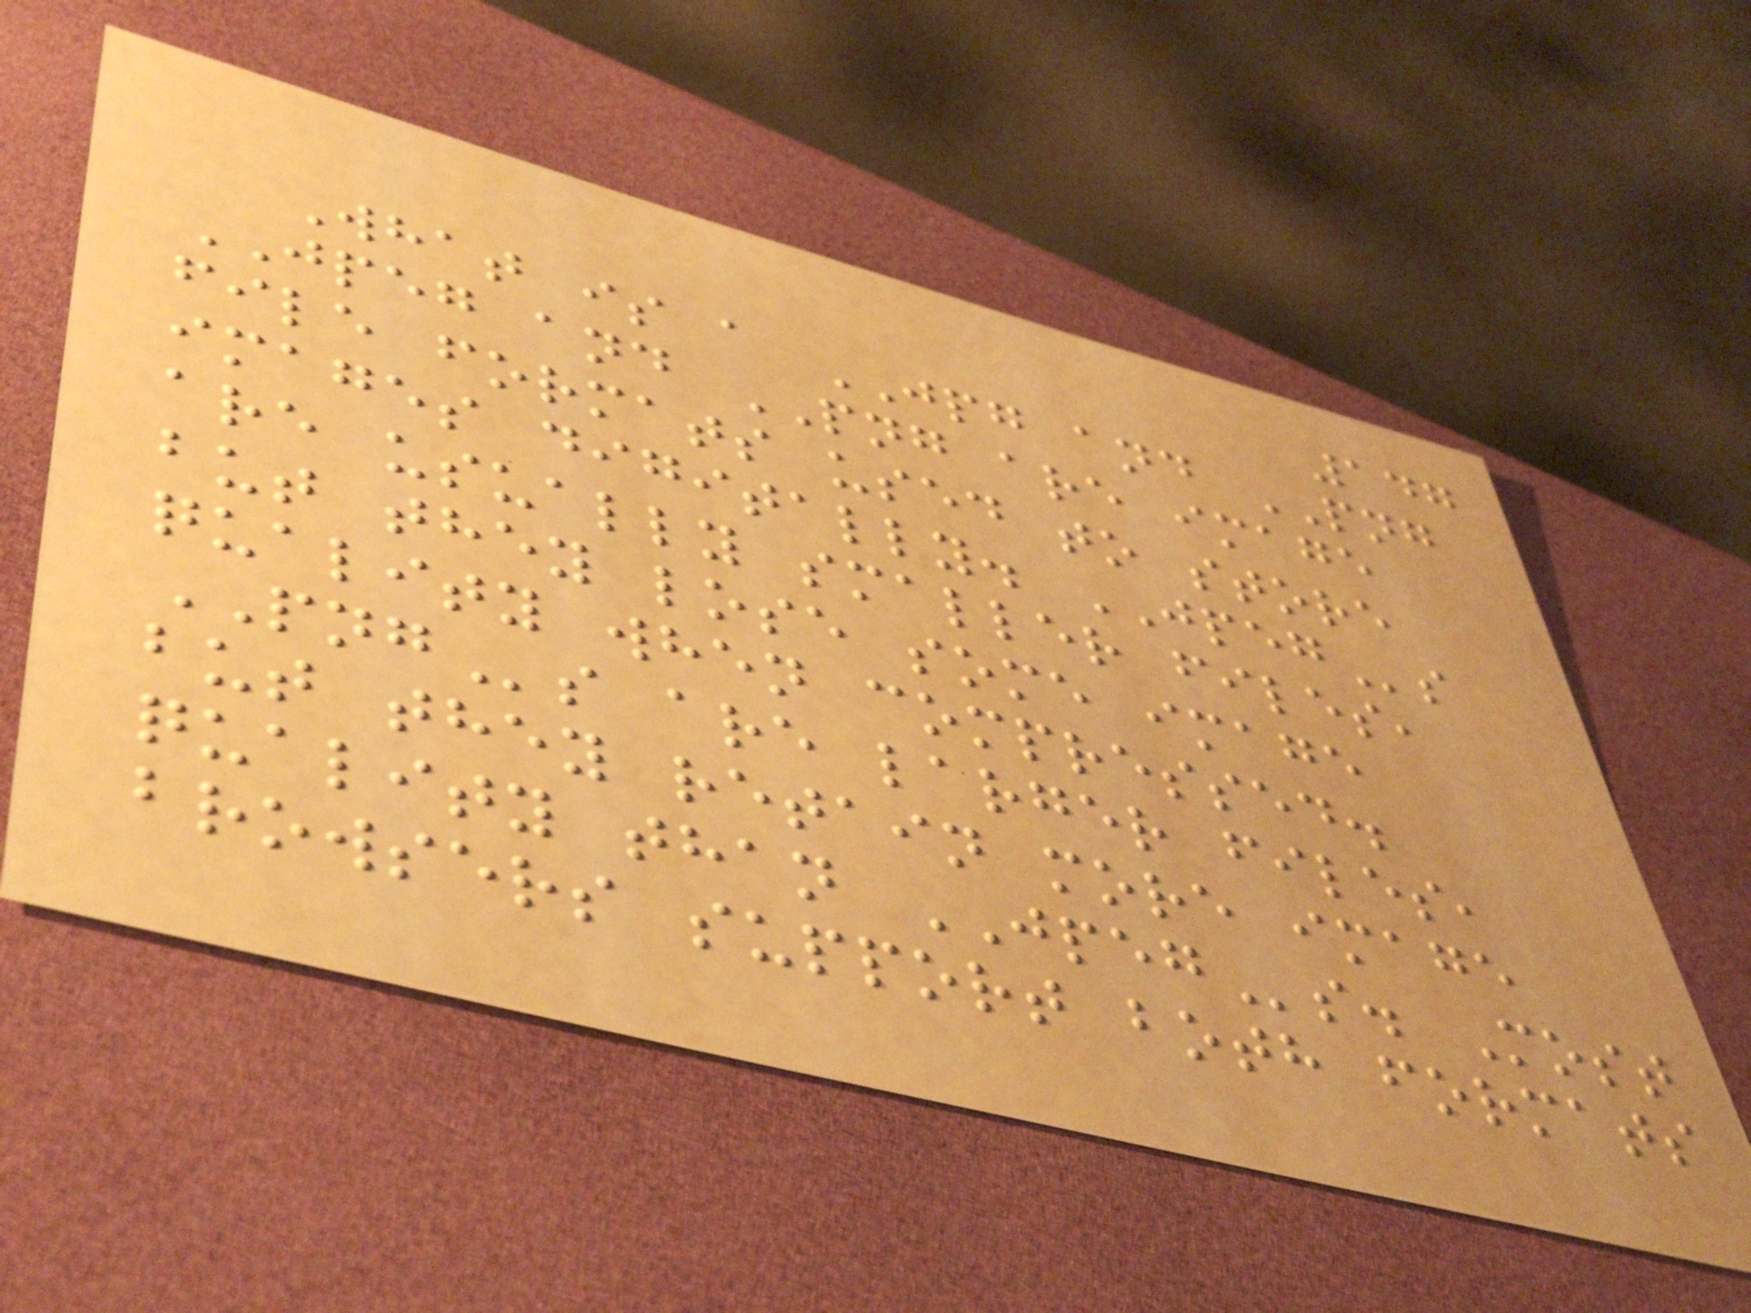147
What is a JPG and PNG
JPEG and PNG are image
file formats used to store
images digitally. JPEGs
are usually smaller files,
but they lose some image
quality when compressed.
PNGs are larger files,
but they retain more image
quality than JPEGs. Most
browsers support both formats
